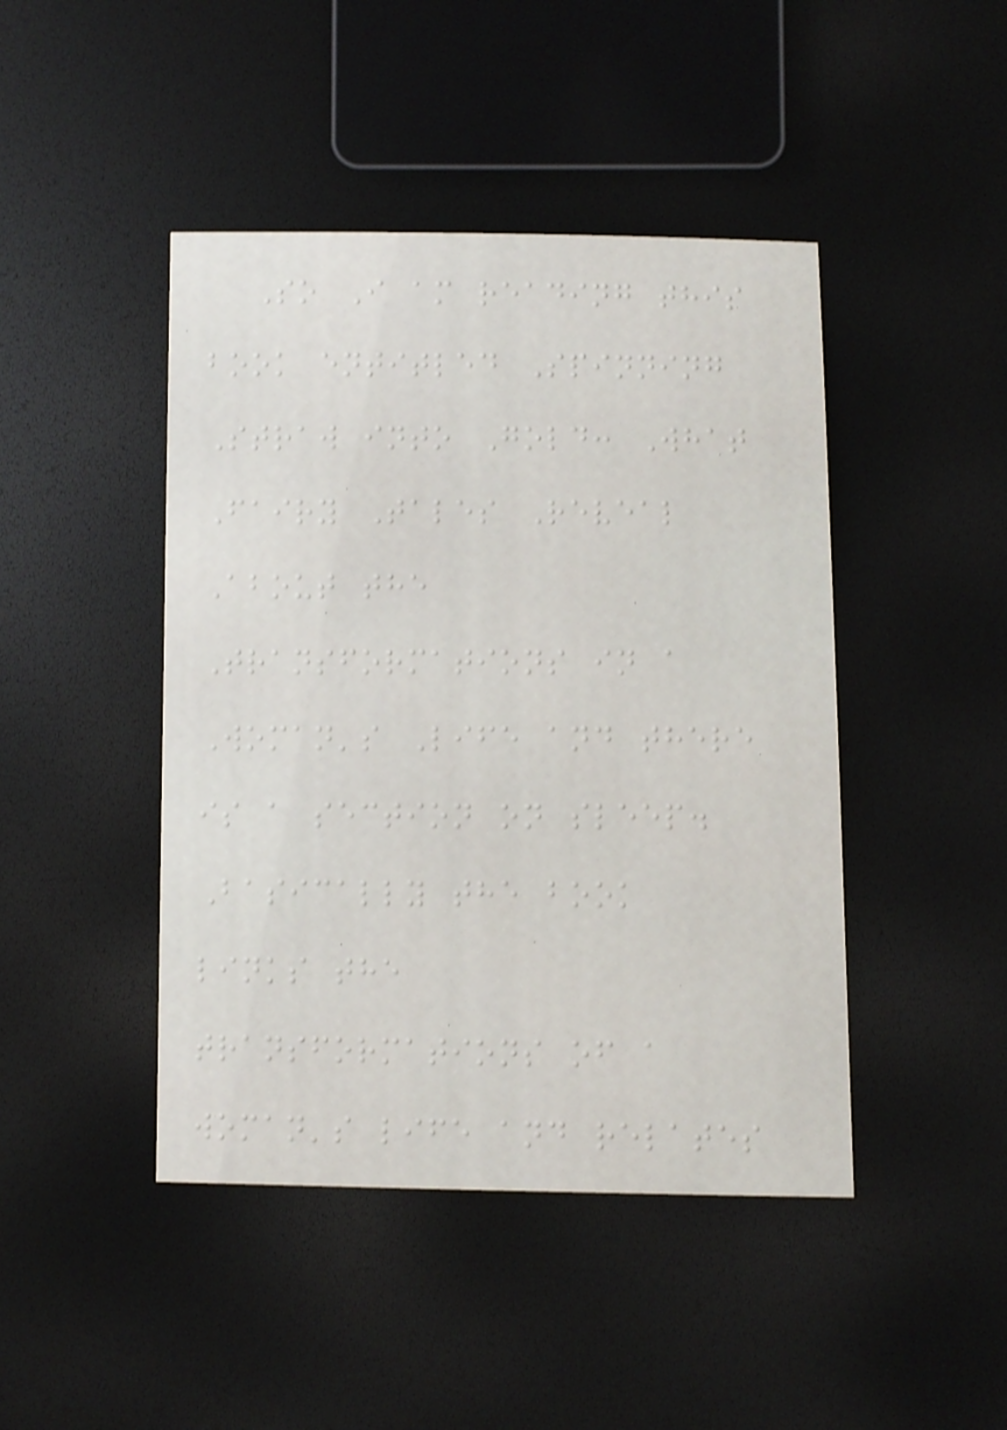So I am reading this
book entitled Spinning
Straw into Gold: What
Fairy Tales Reveal
About the
Transformations in a
Woman's Life and there
is a section on sleep.
Basically the book
links the
transformations of a
woman's life and relates
